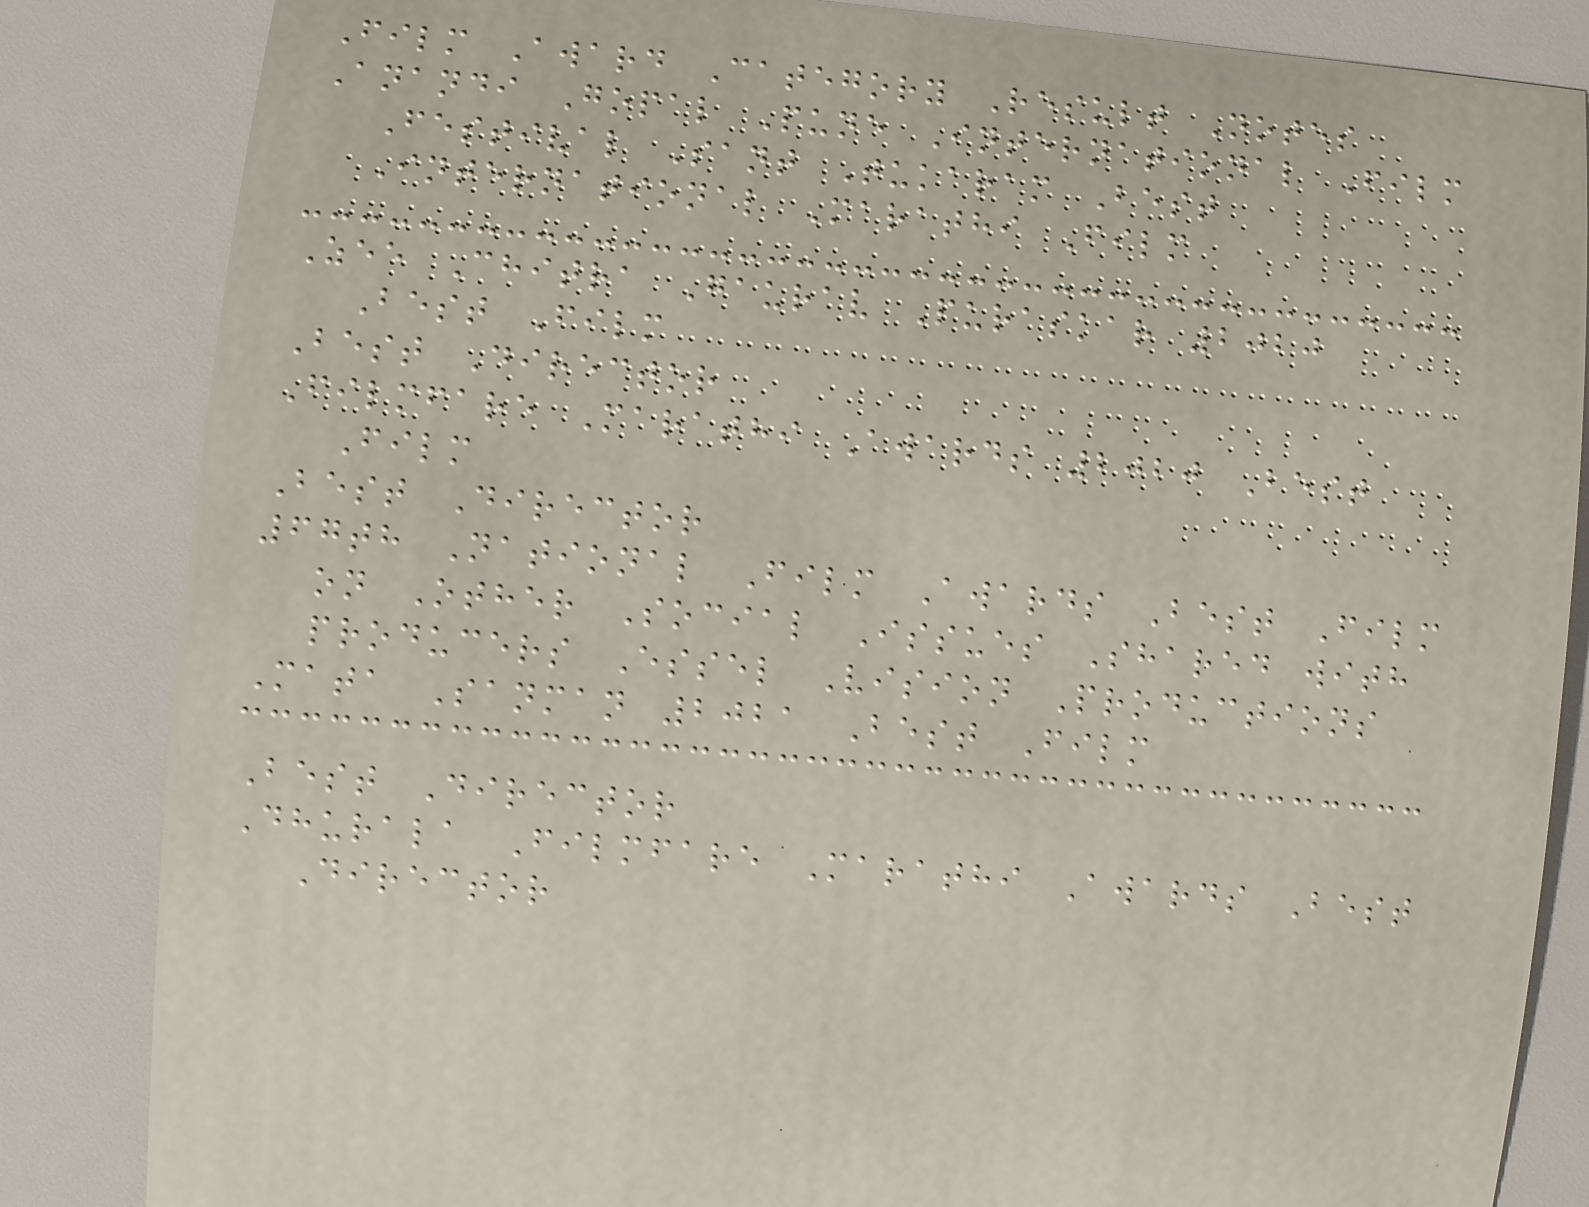Film Award Category Result Notes
Anandi Gopal Pune International Film
Festival Sant Tukaram Best
International Marathi Film
Zee Chitra Gaurav Puraskar 2020
Best Film
Best Director
Filmfare Marathi Awards 2020 Best
Film
Best Director
67th National Film Awards Best Film
on Other Social Issues Shared with
producers Essel Vision Productions
Mata Sanman 2021 Best Film
Best Director
Dhurala Filmfare Marathi Awards Best
Director
